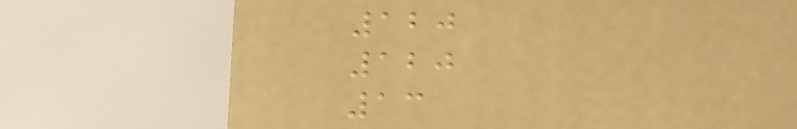120
120
13
